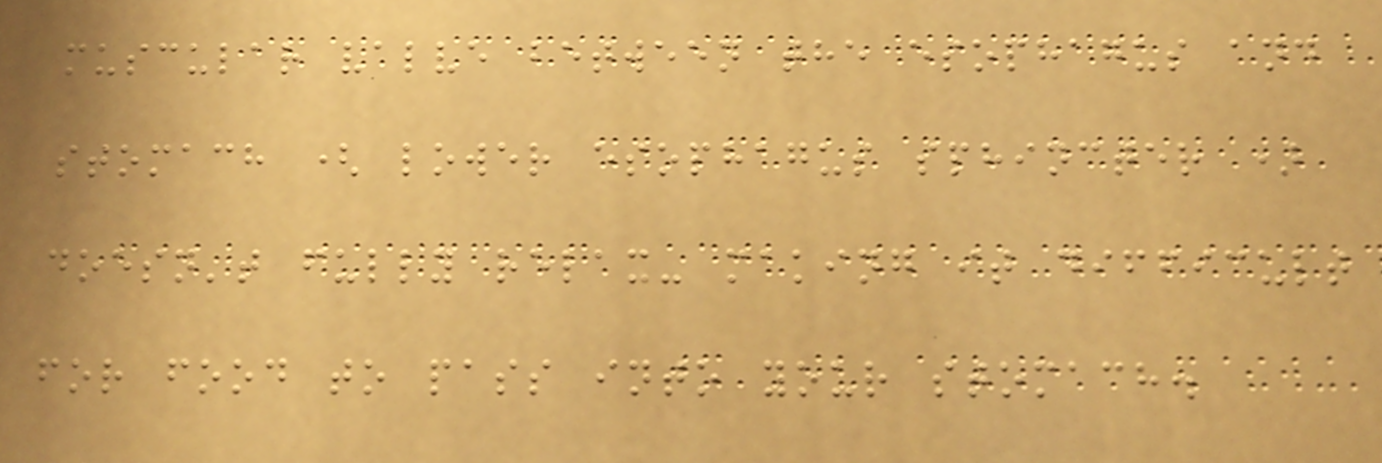muscular valve between the esophagus and
stomach ( lower esophagus sphincter )
doesn't fully relax- making it difficult
for food to pass into your stomach.
